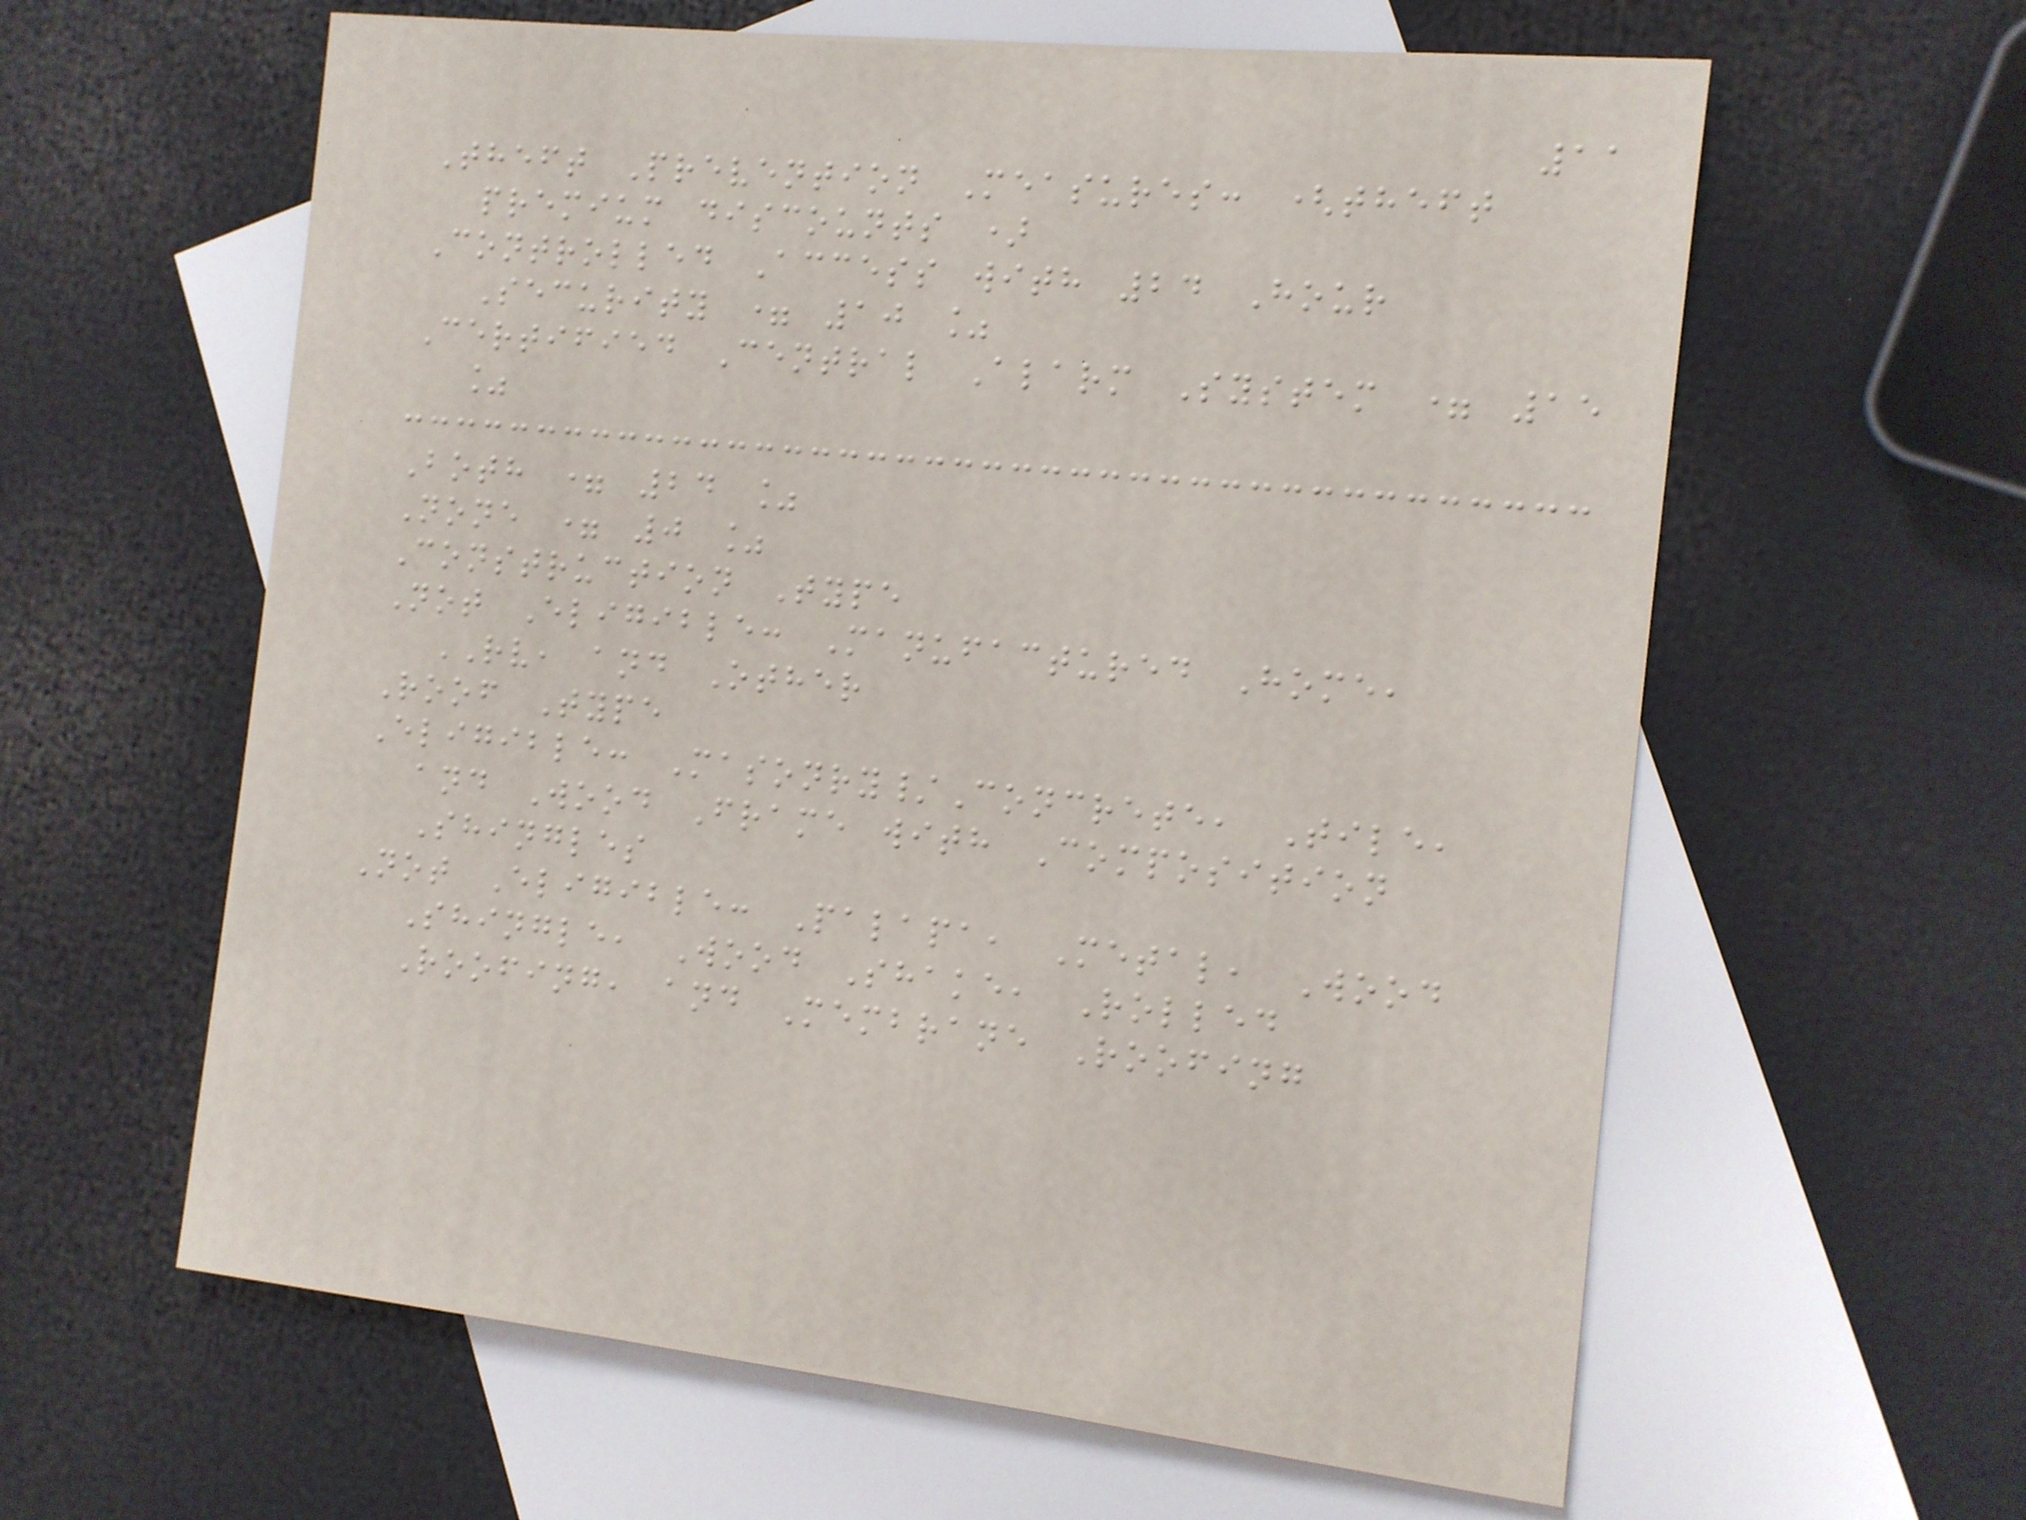11
Theft Prevention Measures: (theft
premium discounts )
Controlled Access with 24 Hour
Security = 10 %
Certified Central Alarm System = 15
%
Both = 24 %
None = 0 %
Construction Type
Not Eligible: Manufactured Home,
RV, and Other
Roof Type
Eligible: Masonry/Concrete, Tile,
and Wood Frame with Composition
Shingles
Not Eligible: Palapa, Metal, Wood
Shingle, Wood Shake, Rolled
Roofing, and Membrane Roofing
